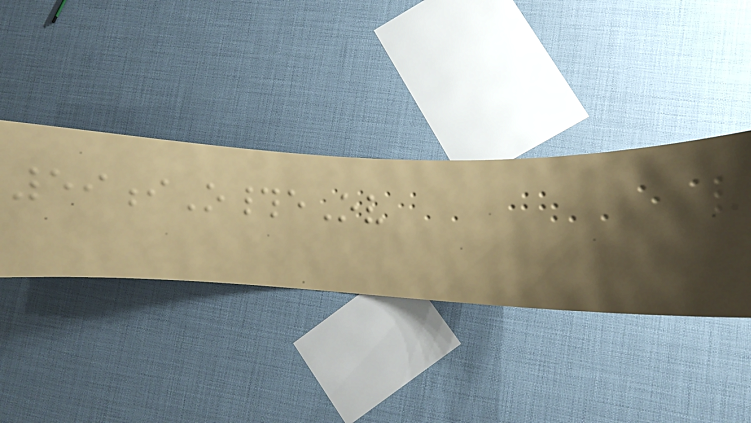59iO#eOv
